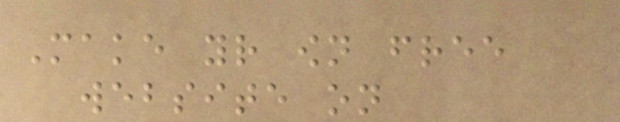Make your own free
website on
